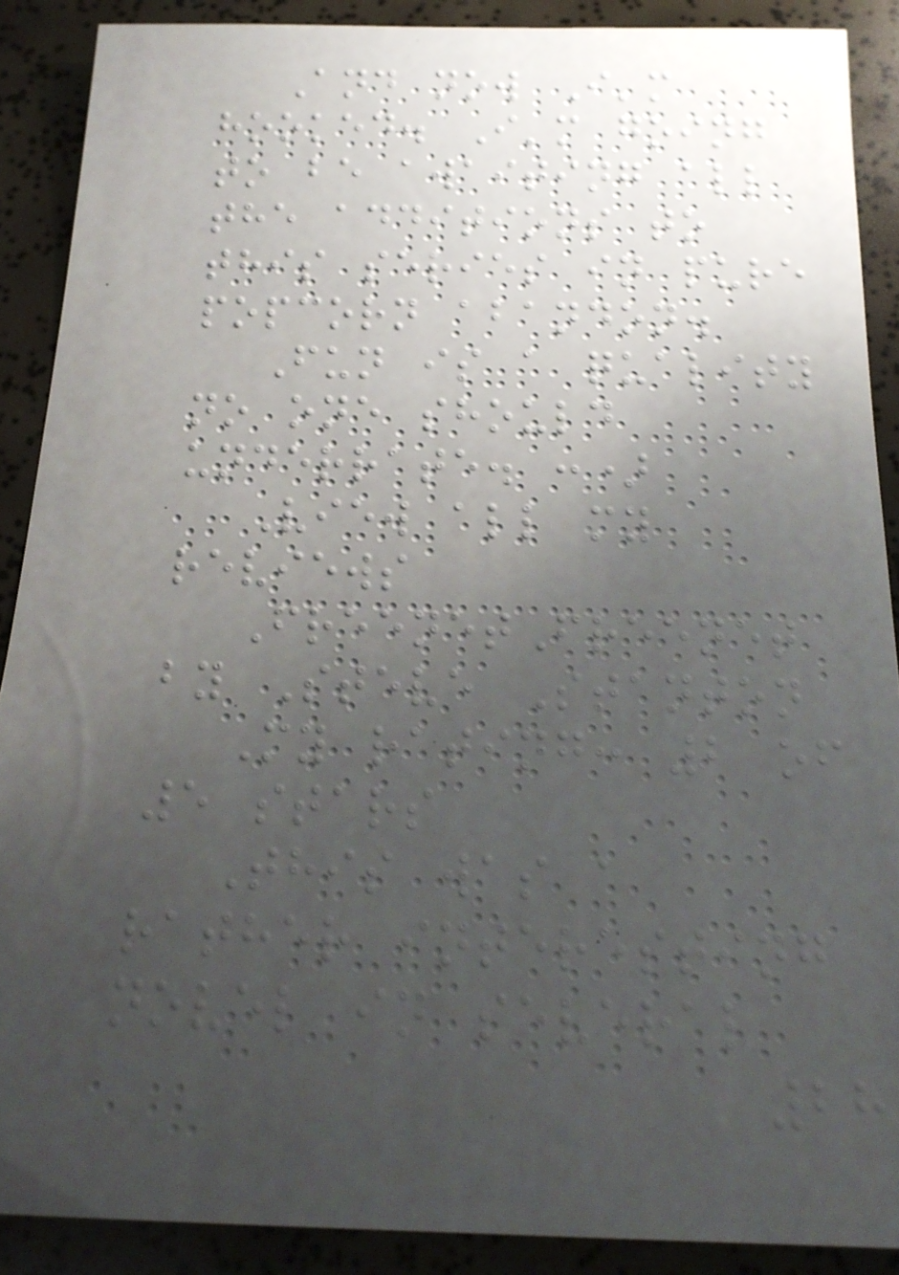And now I'm
hooked. I'm going
to be awaiting all
the additions to
this series in pure
popcorn abandon.
Fun is a quality
no one should
underrate. :)
View all my
reviews
FreenetFreenet
by Steve Stanton
My rating: 2 of
5 stars
This was a
rather interesting
novel in several
28
